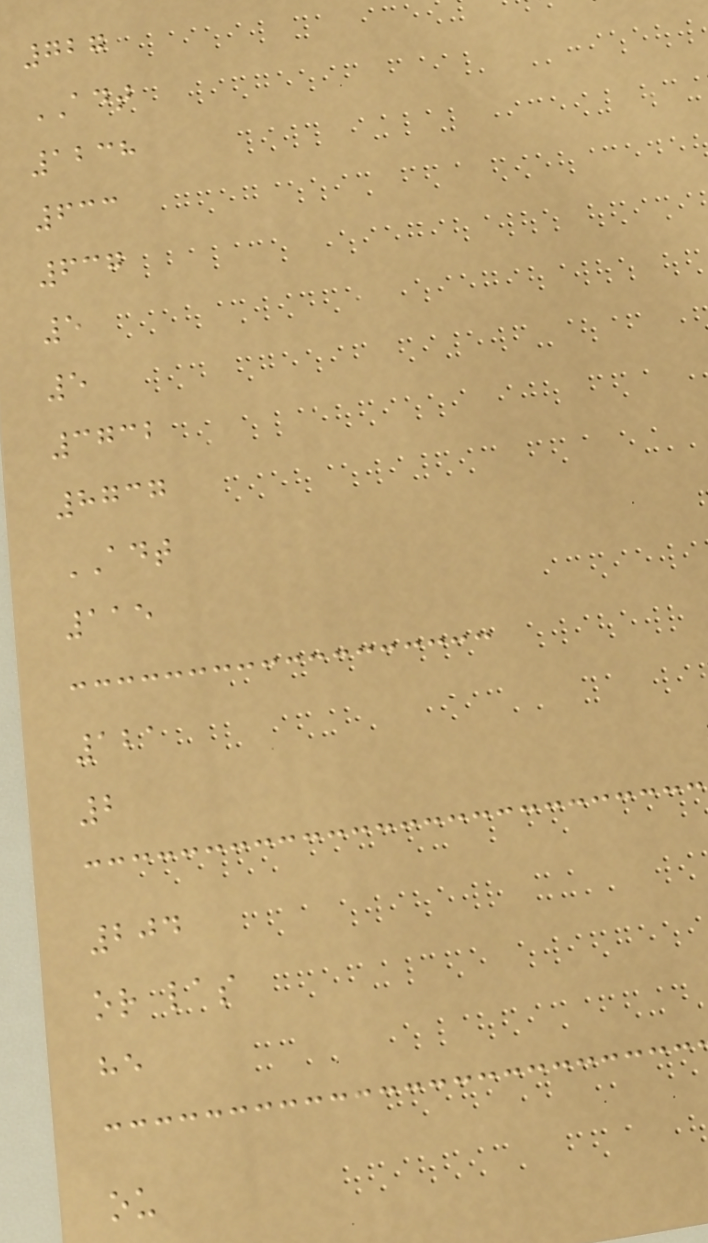727
ADT
1238
633
637
5
5
3732
8737
ADT
115
121
2
204
or las
he
ou
